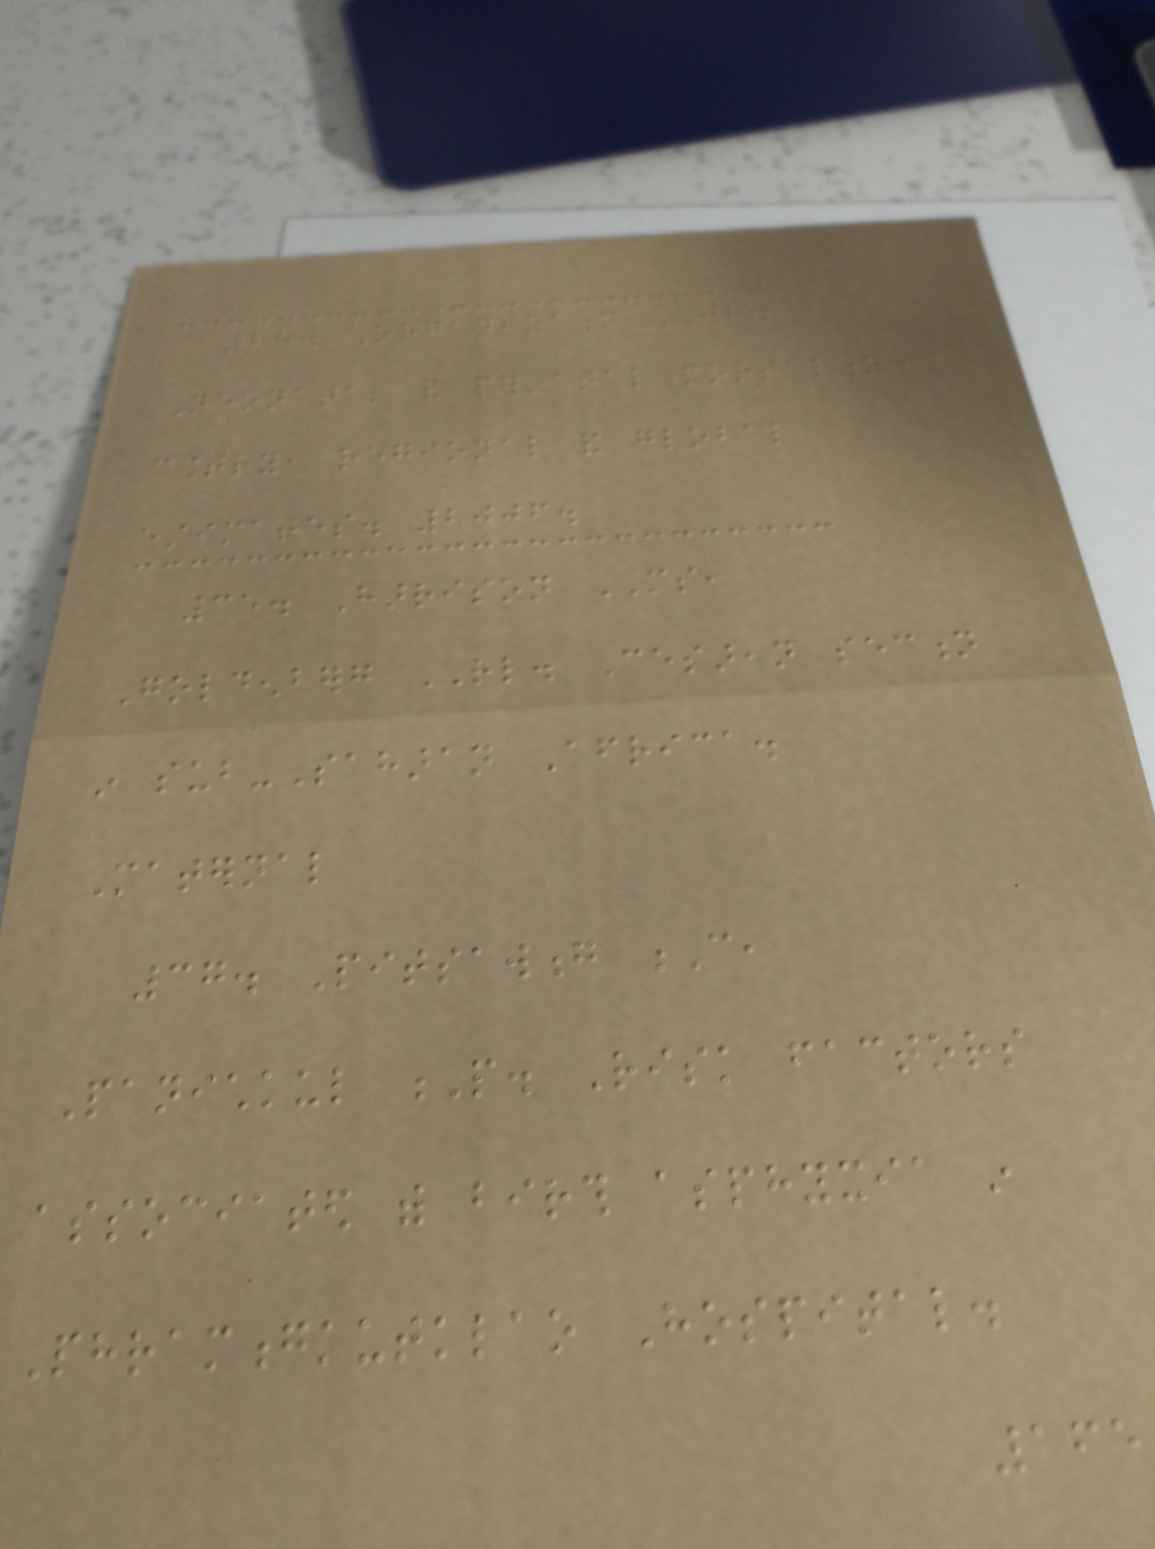28. Organization WH.
Neonatal and perinatal mortality:
country, regional and global
estimates. 2006.
35. Harrison MS,
Goldenberg RL. Cesarean section
in sub-Saharan Africa.
Maternal
37. Pitsawong C,
Panichkul P. Risk factors
associated with birth asphyxia in
Phramongkutklao Hospital.
165
